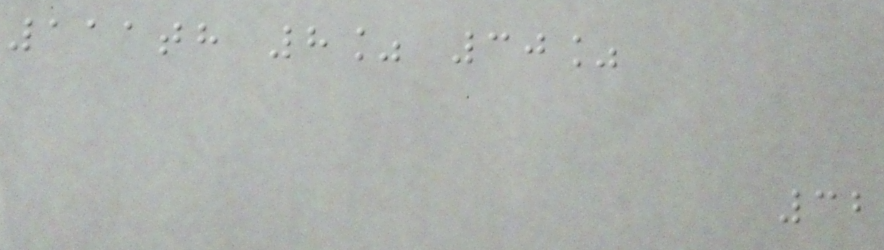111th 8% 30%
32
